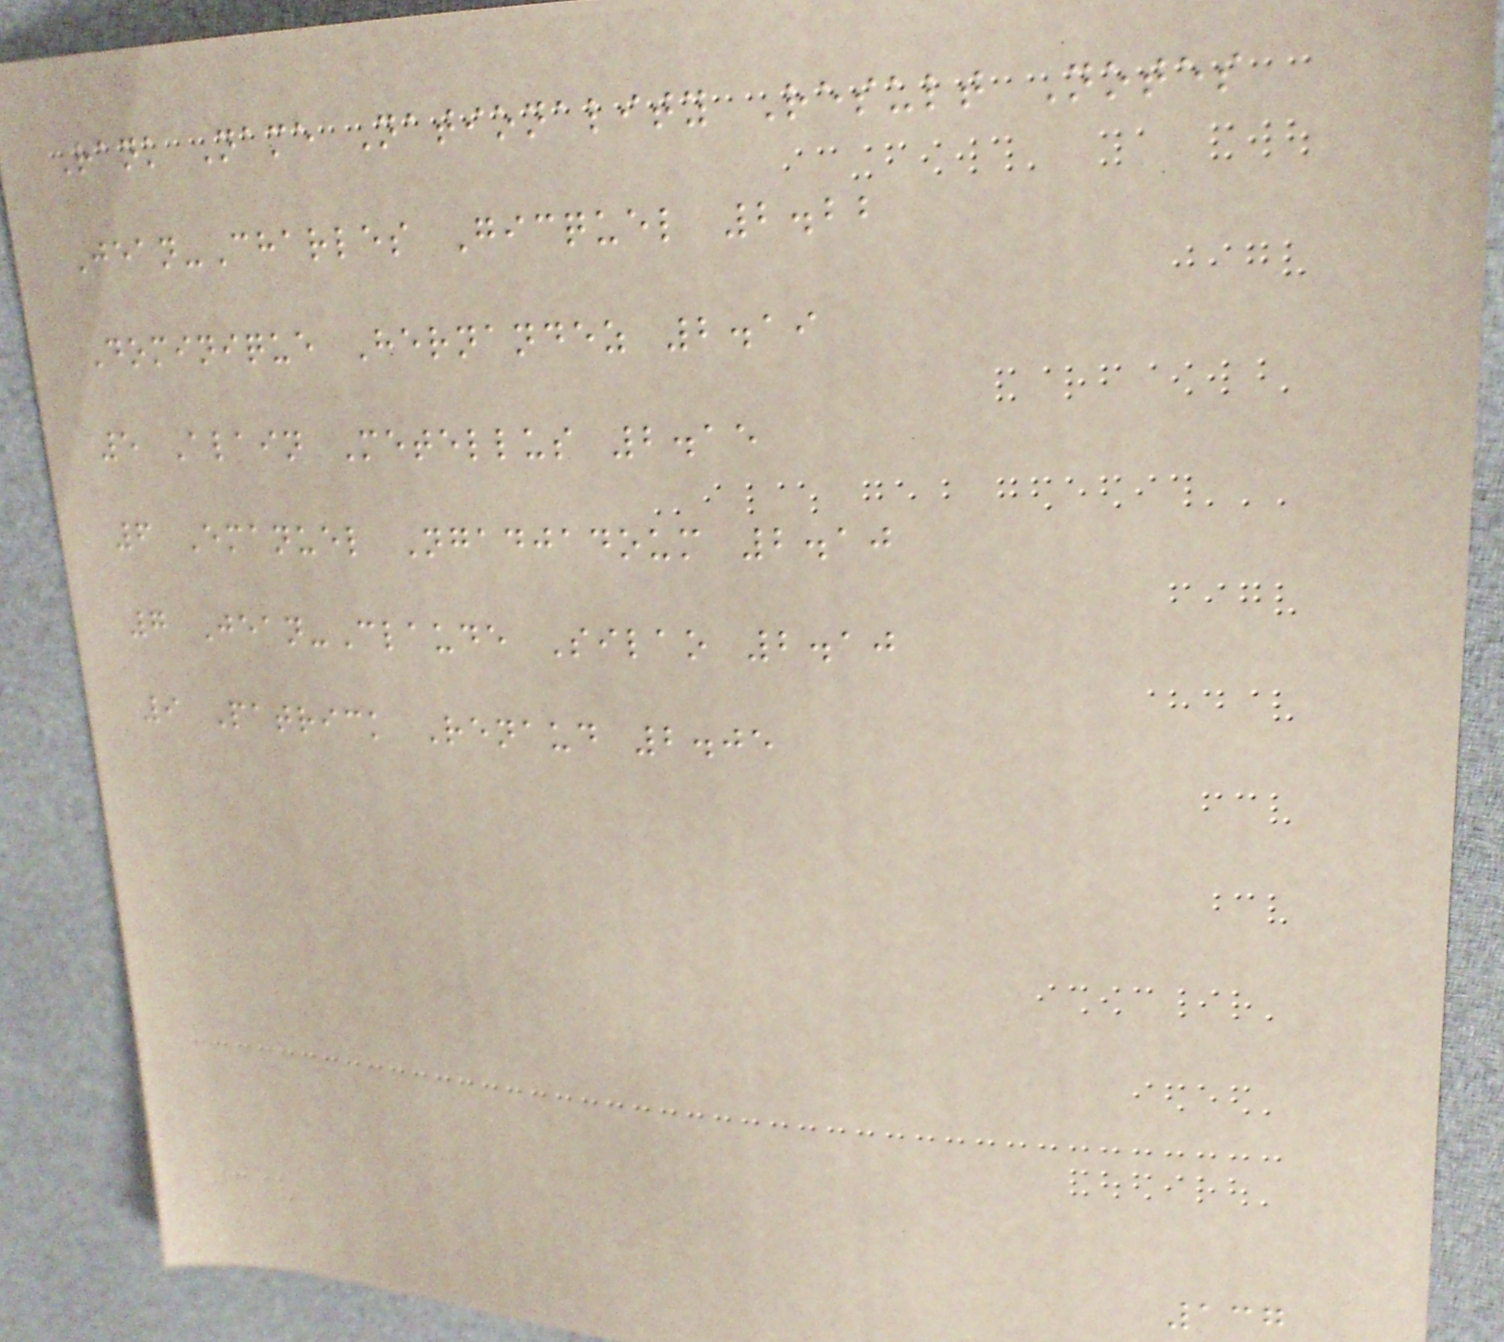Rank Name Nationality Result Notes
Jean-Charles Gicquel 2.22
Dominique Hernandez 2.19
5 Alain Metellus 2.15
6 Emanuel Ngadjadoum 2.10
7 Jean-Claude Silao 2.10
9 Patrick Renaud 2.05
137
